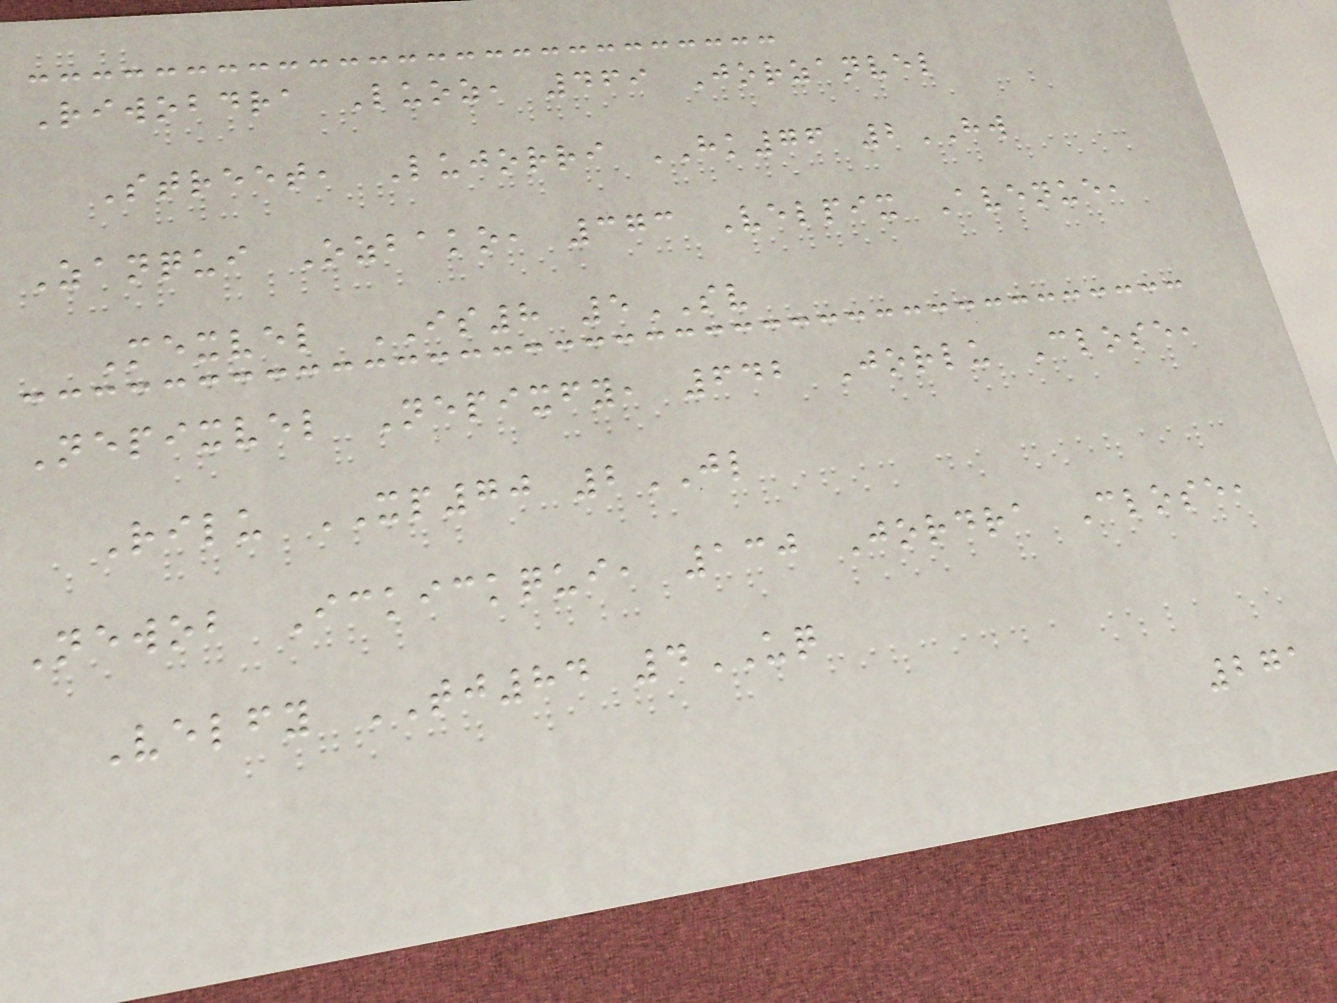Riwobdra Luoz, 469 Jorzanvel
Street, Lujorri HK76 2HW
Zanqui Ozbako, 373 Velpix Avenue,
Mexvel IS8 5SV
Nepixvel Nepixfy, 642 Jorlu Close,
Rilu XP70 2JL
Newob Ickickqui, 130 Jordra Close,
Velfy TJ84 4UQ
271
